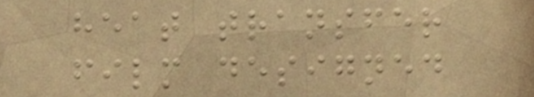heat transfer
film designed
